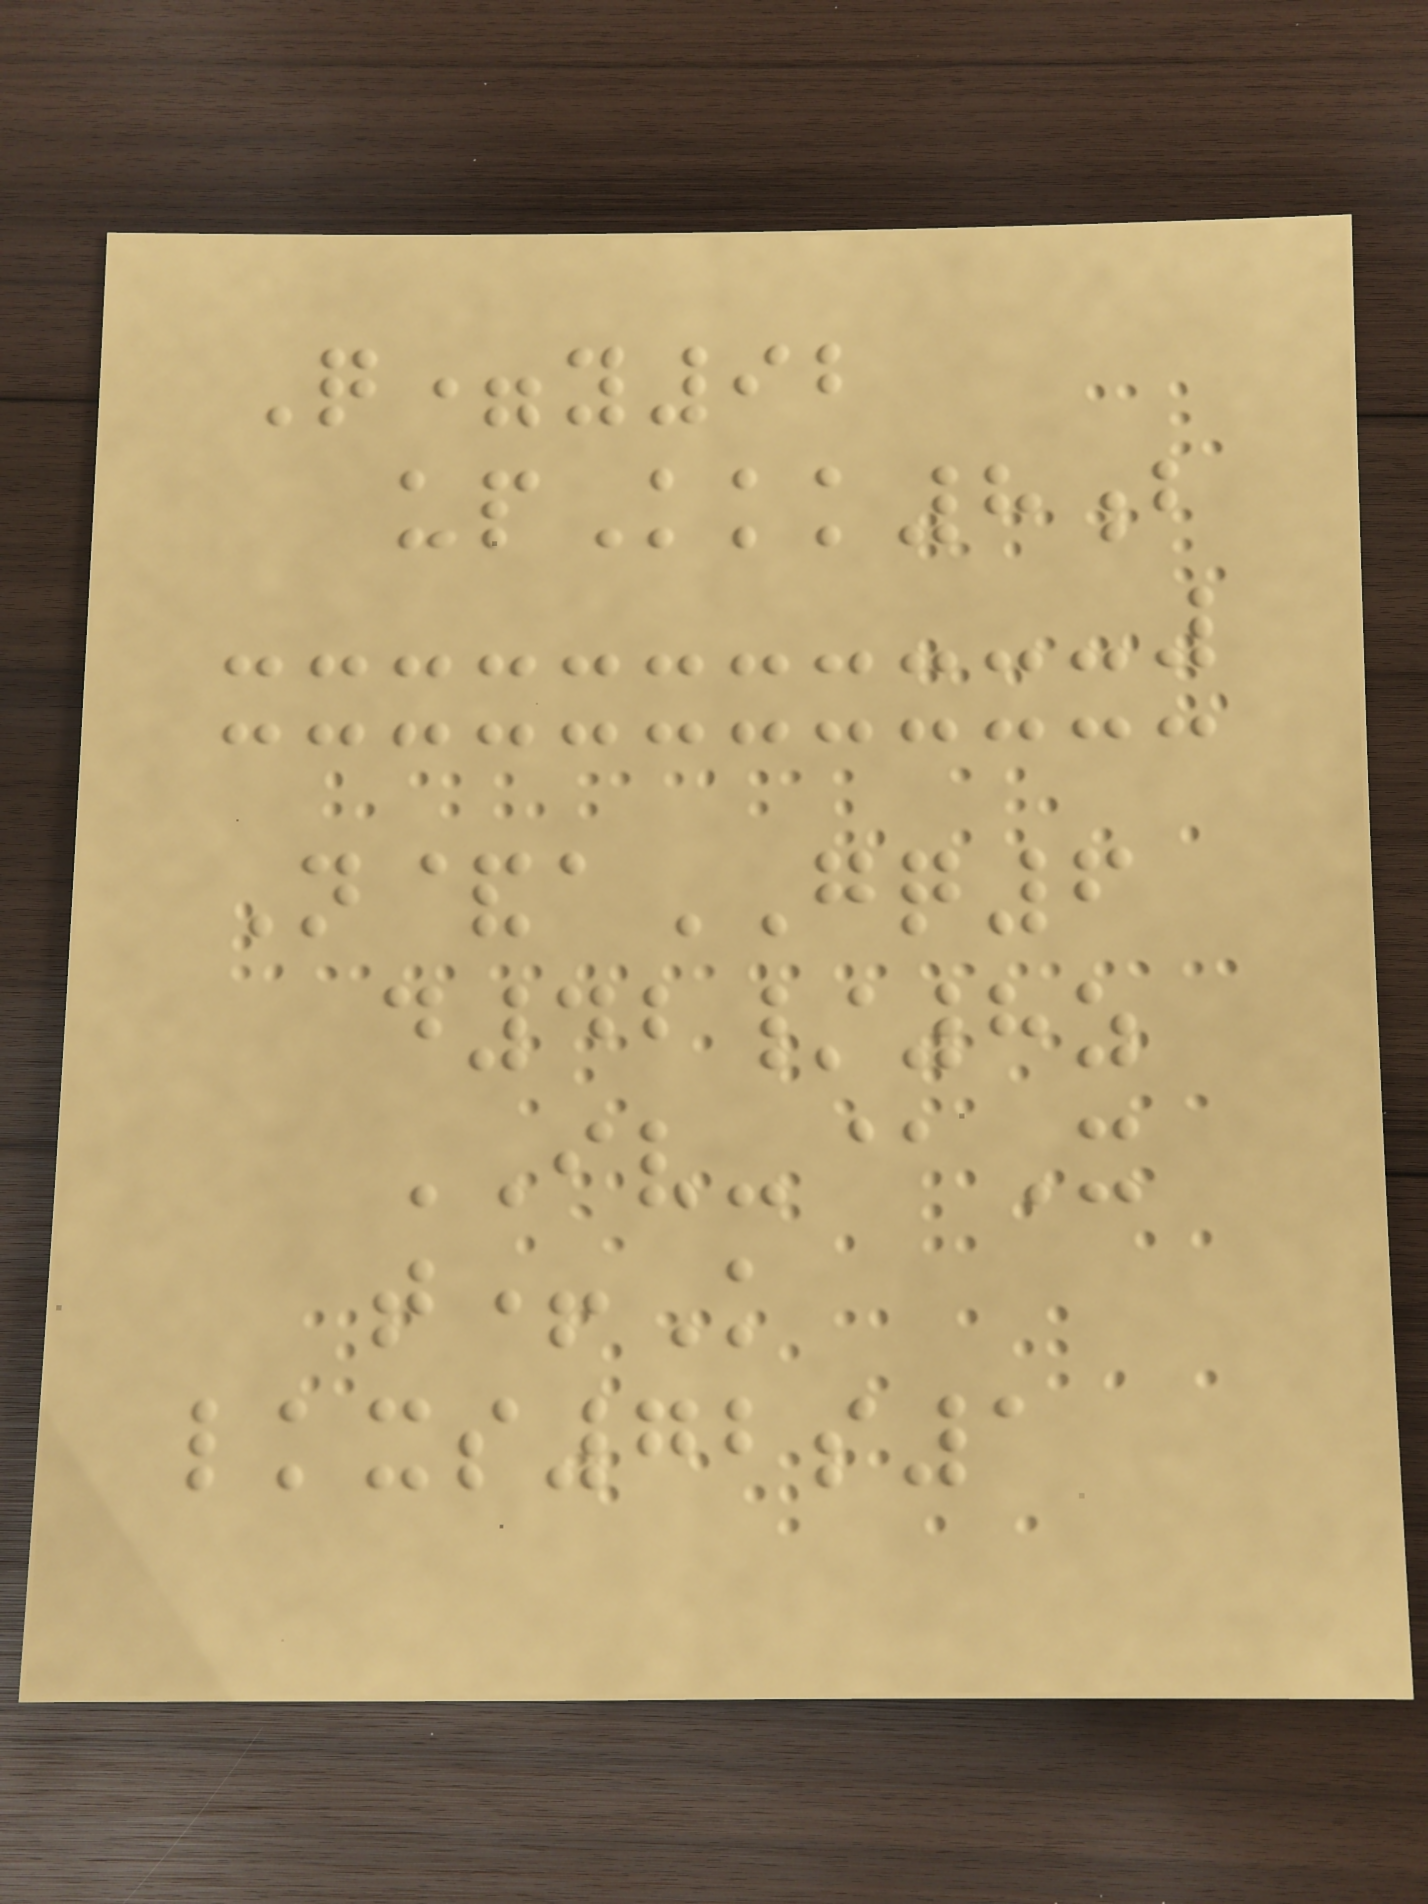Q=y92
upKkk8b
N&aGQ6
d42/8z
IV-@X
t+K
lkxs72s1
